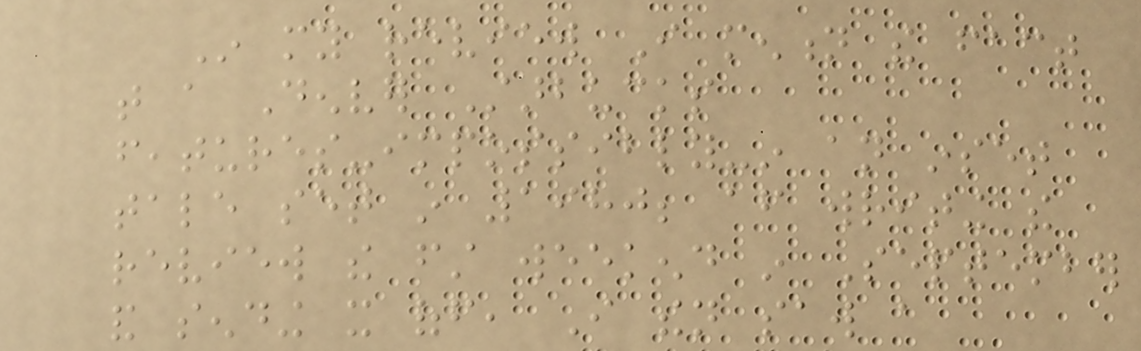In my review I mention the fact
that a Denver Starbucks
features-impossibly-in an inset
tale set in 1980; after writing the
review the first weekend in September
and sending it off, I then saw a
